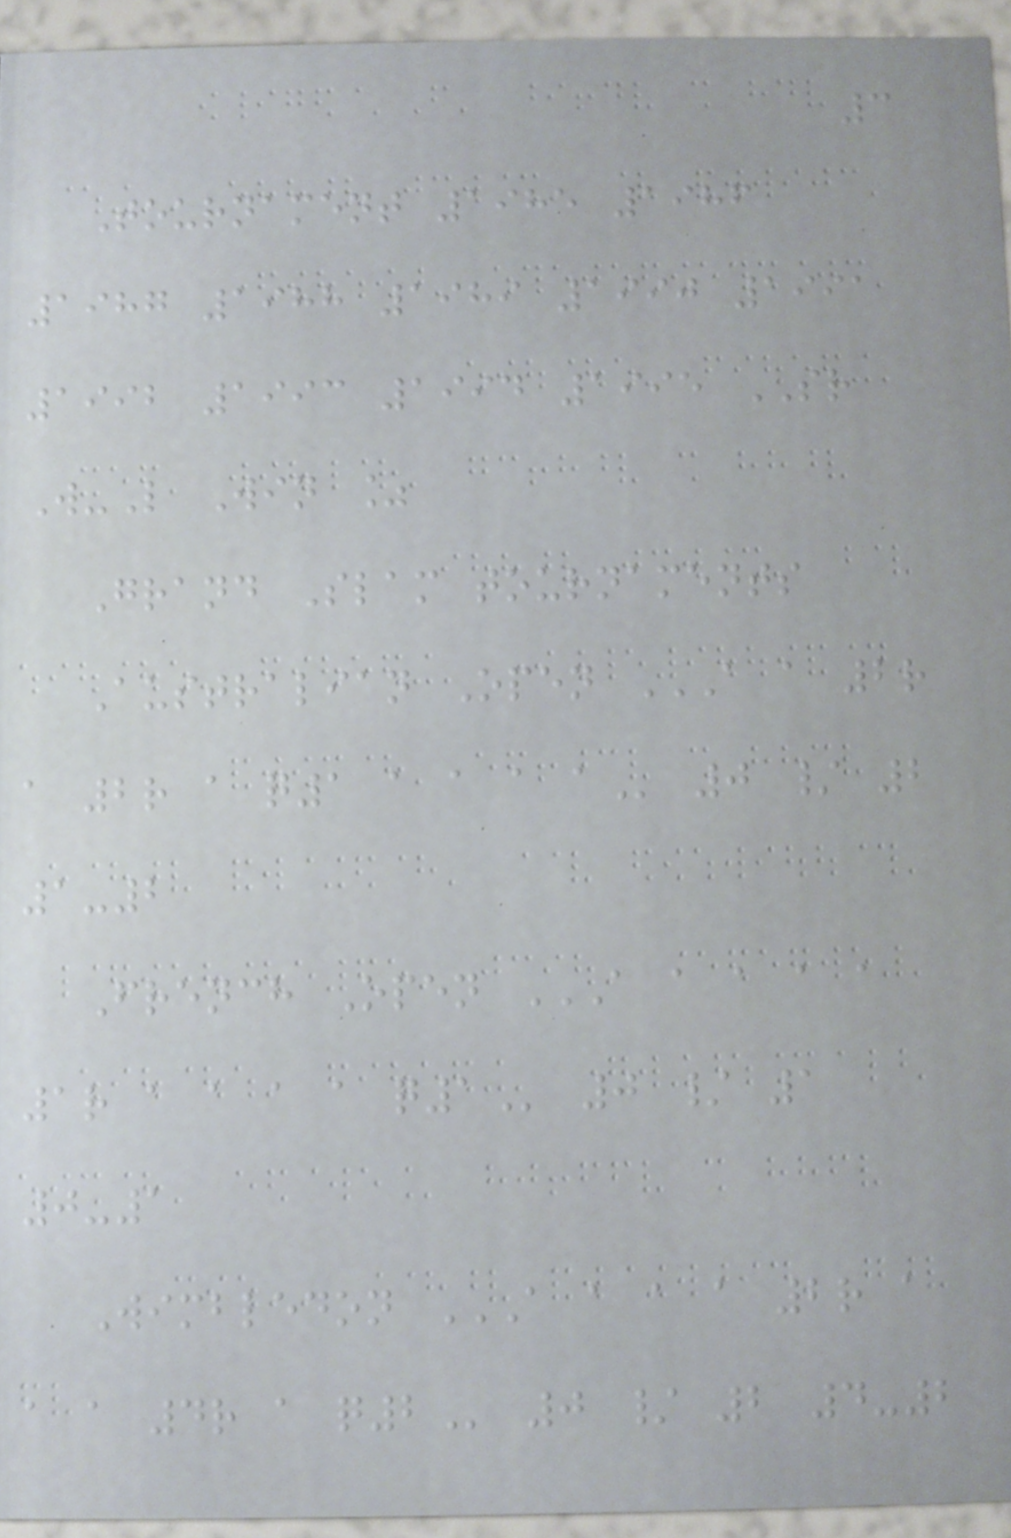3
Tournament 1985 1986
1987 1988 1989 1990 1991
1992 1993 1994 1995 SR
W-L Win %
Grand Slam tournaments
Australian Open A A 2R
A 2R A Q1 A A A A 0 / 2
1-2
French Open A A A A A
1R A A A A Q1 0 / 1
0-1
Wimbledon A A A A 2R A
A A 4R A Q2 0 / 2 4-2
